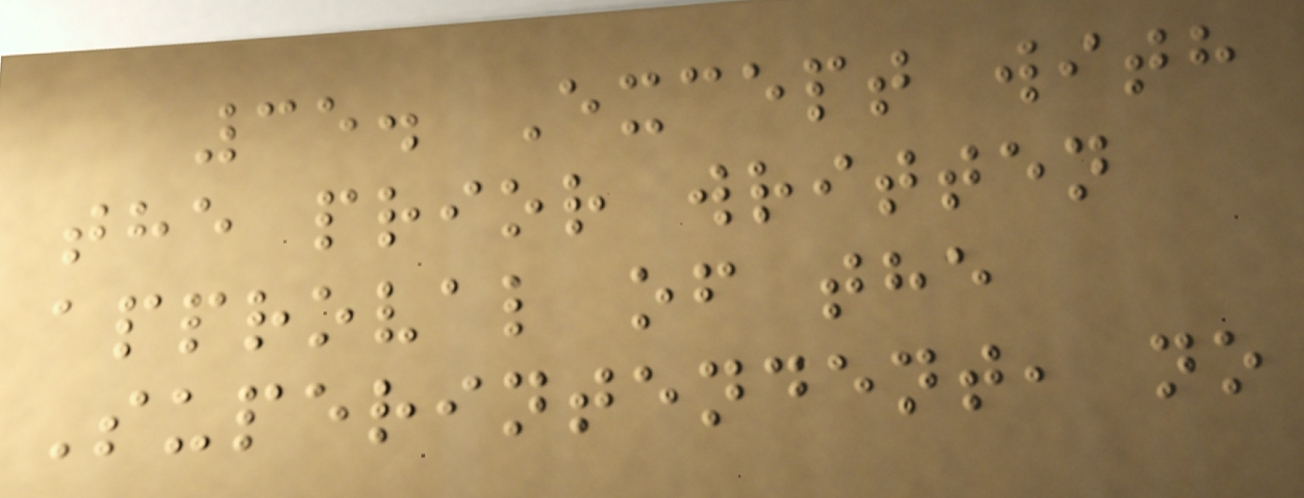35. Except with
the prior written
approval of the
Superintendent, no
